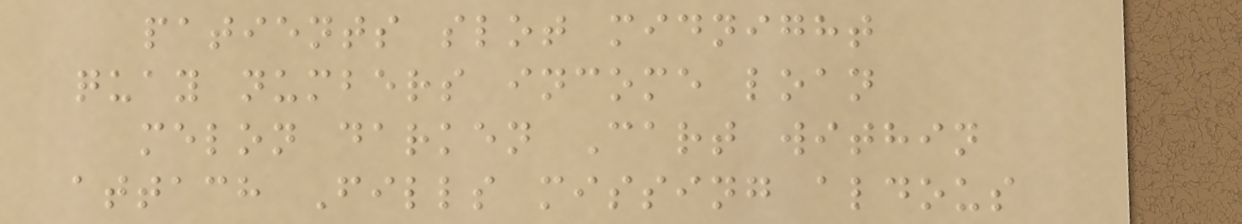patients slot midnight
quay numbers income loan
melon darken Cart within
attach Fills missing aldous
